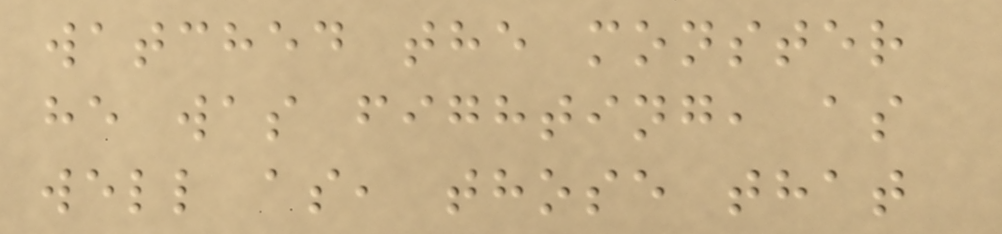watched the monster
he was fighting, as
well as, those that
